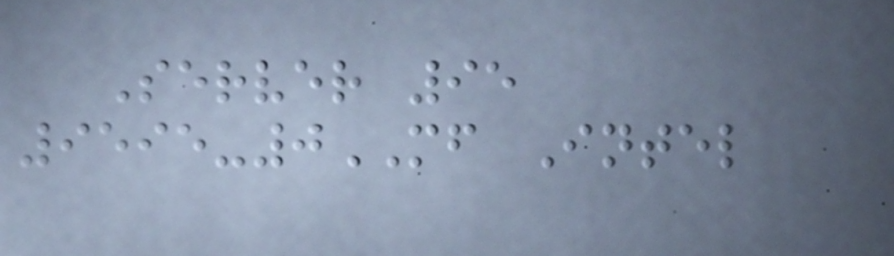Server 95
9595-0MF Intel
